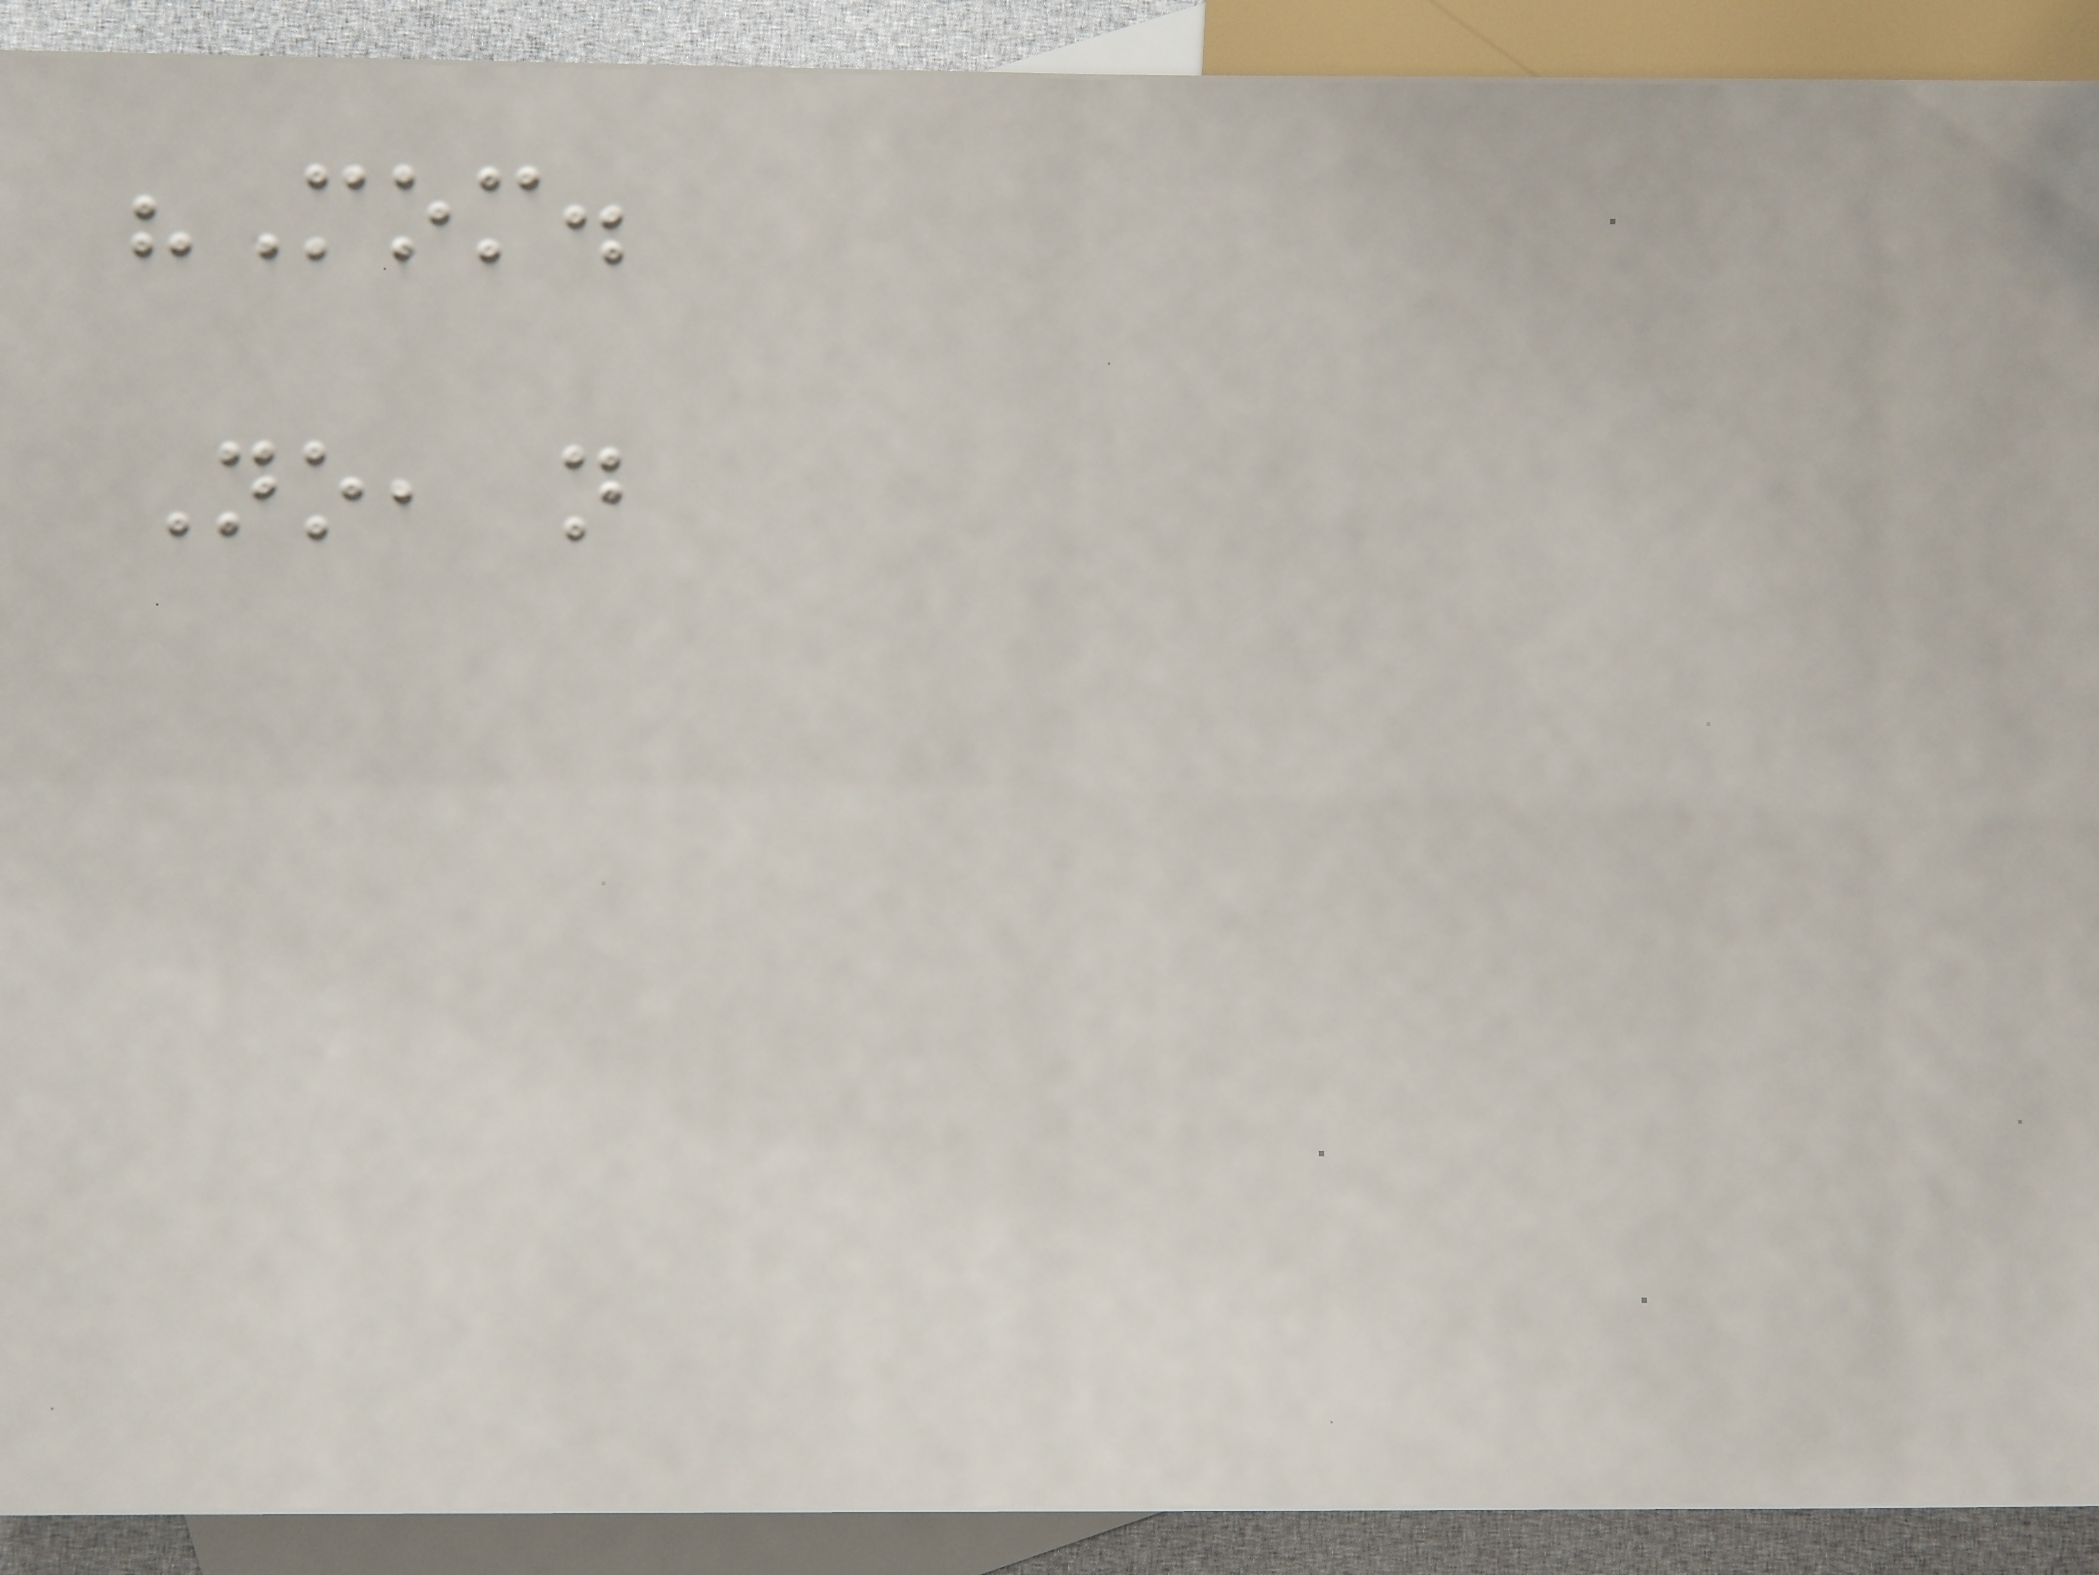"Mom.
No, not
